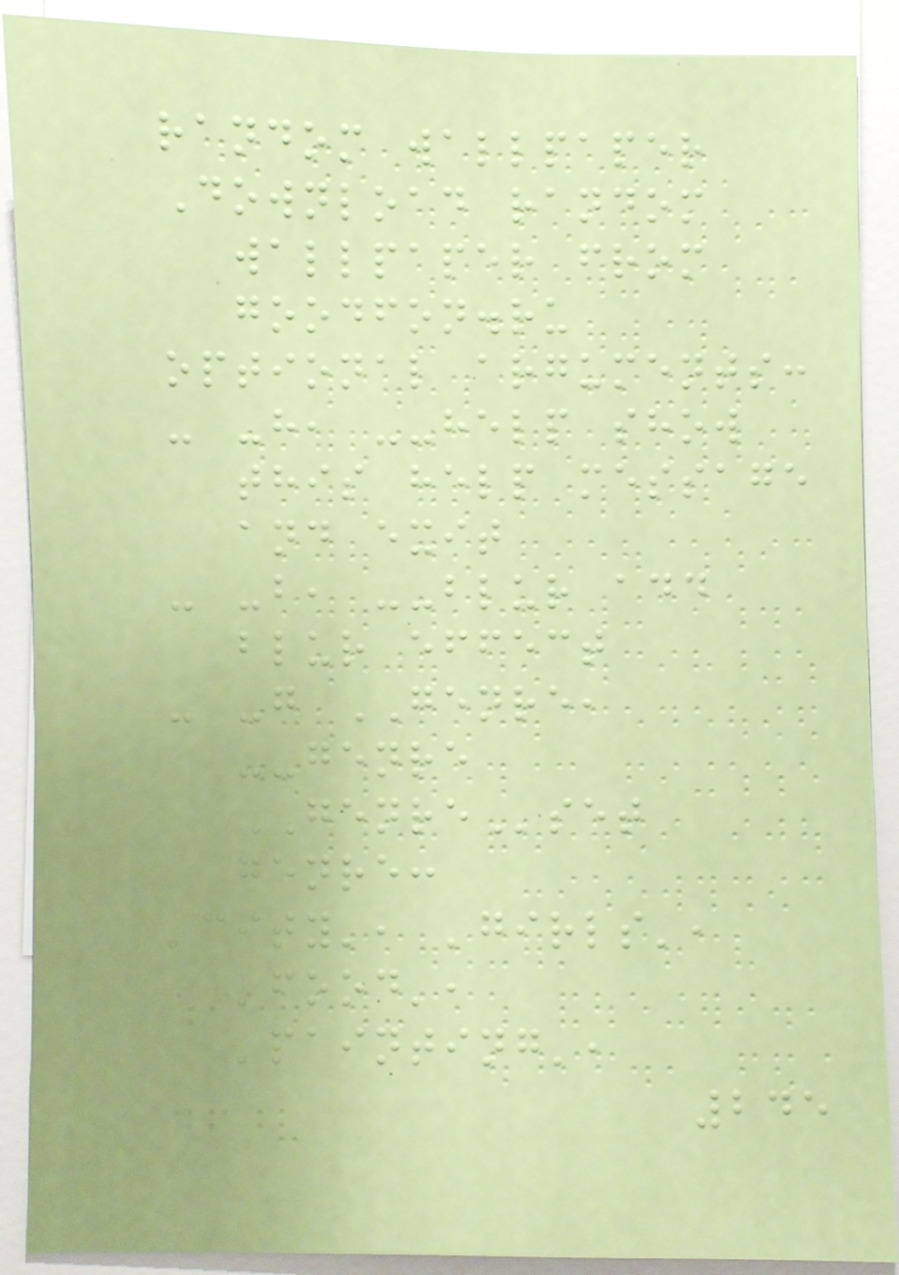random wallpaper
Download random
wallpaper from
goodfon.ru
optional arguments:
- -h, --help show
this help message
and exit
- -b, --blur add
blur effect
- -g GENRE,
--genre
GENREset
genre:
'city', 'girls',
'food',
'painting',
245
